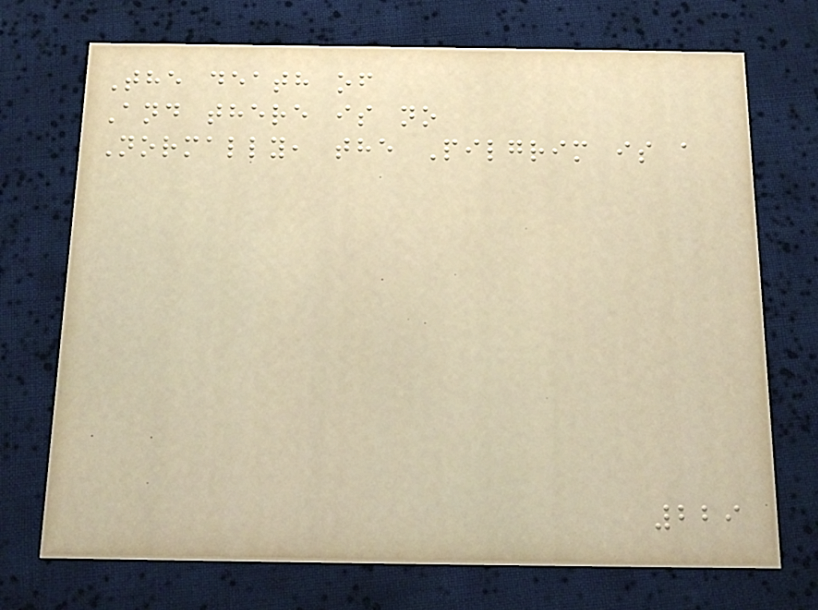The death of
And there is no
Normally, the Pilgrim is a
229
